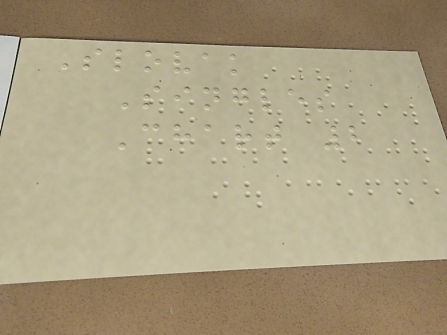Slovak
Singles
Chart 2
